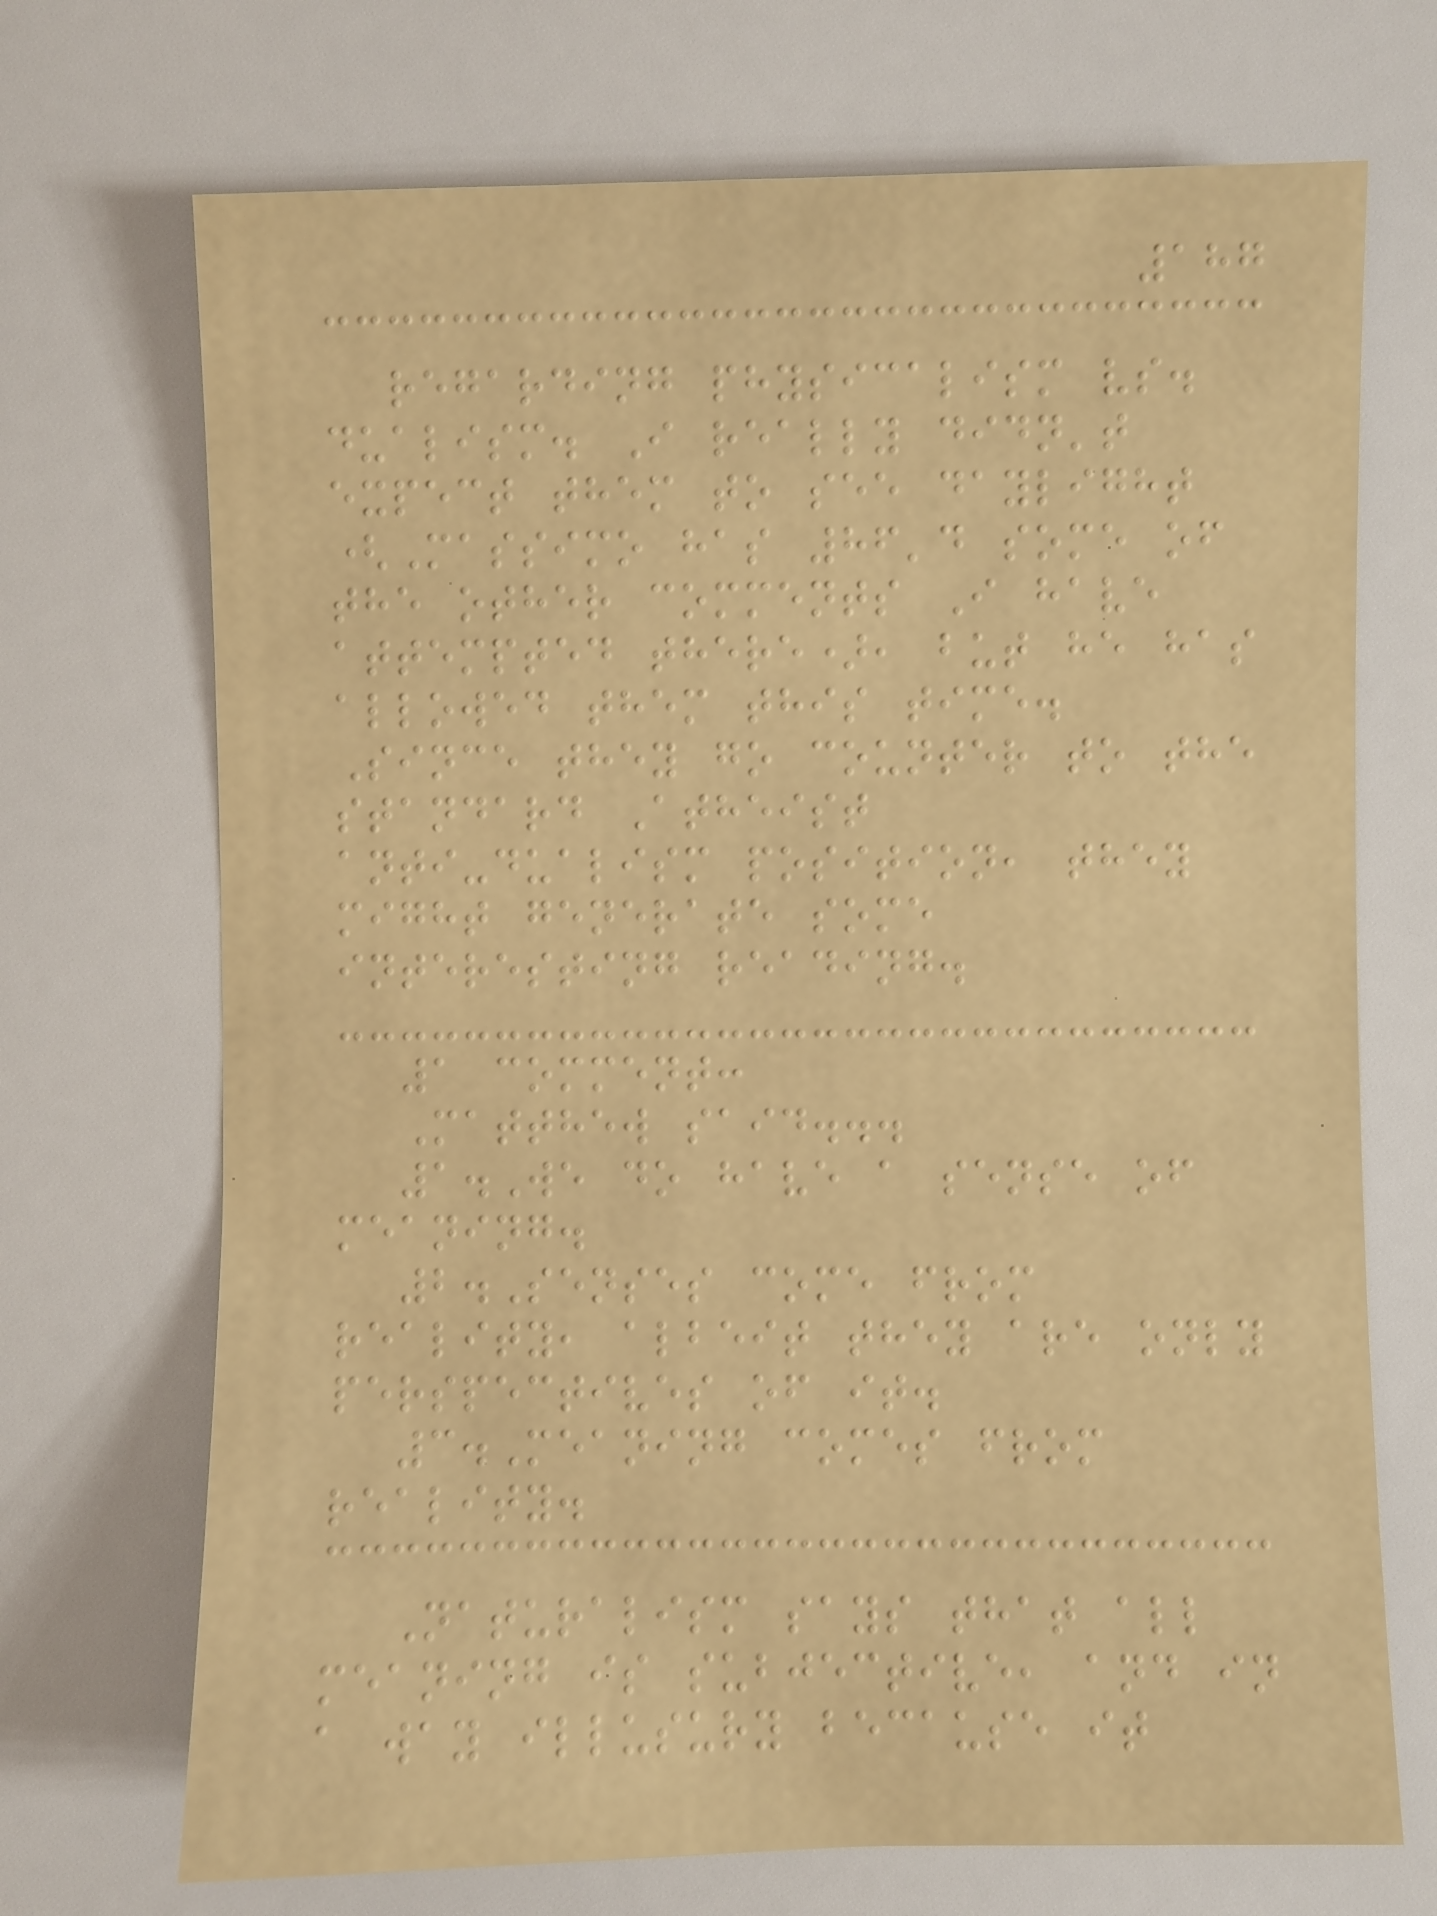187
regarding physicalism vs.
dualism. I really didn't
expect them to see daylight
(Massimo has 86'd some of
the other comments I have
attempted there), but he has
allowed them this time.
Since they go counter to the
standard Atheist
anti-dualism position, they
might generate some
interesting reading.
1 comment:
Matthew said...
1.We do have a sense of
meaning.
2.Senses come from
reality, albeit they are only
perspectives of it.
3.Meaning comes from
reality.
Naturalism says that all
meaning is subjective, and in
a way illusury because it
